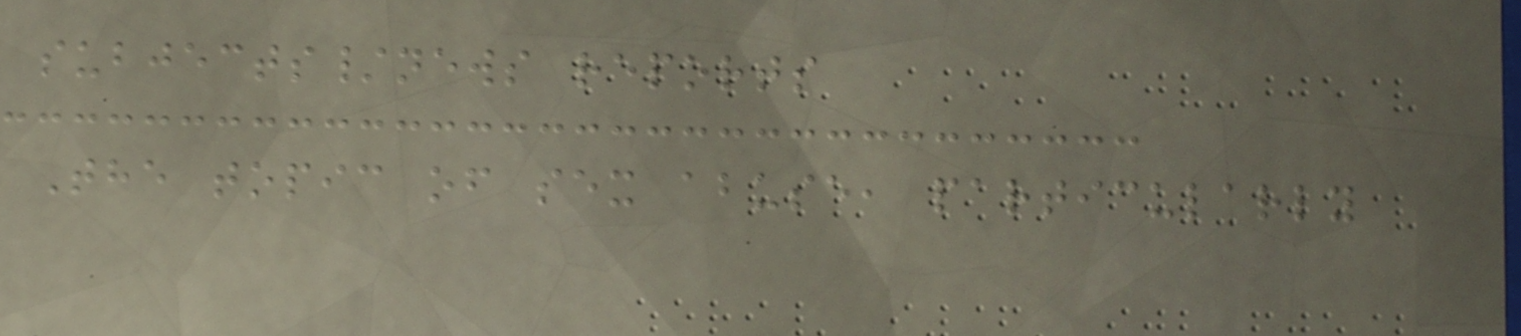subjects/news reports
The topic of sex abuse, particularly
